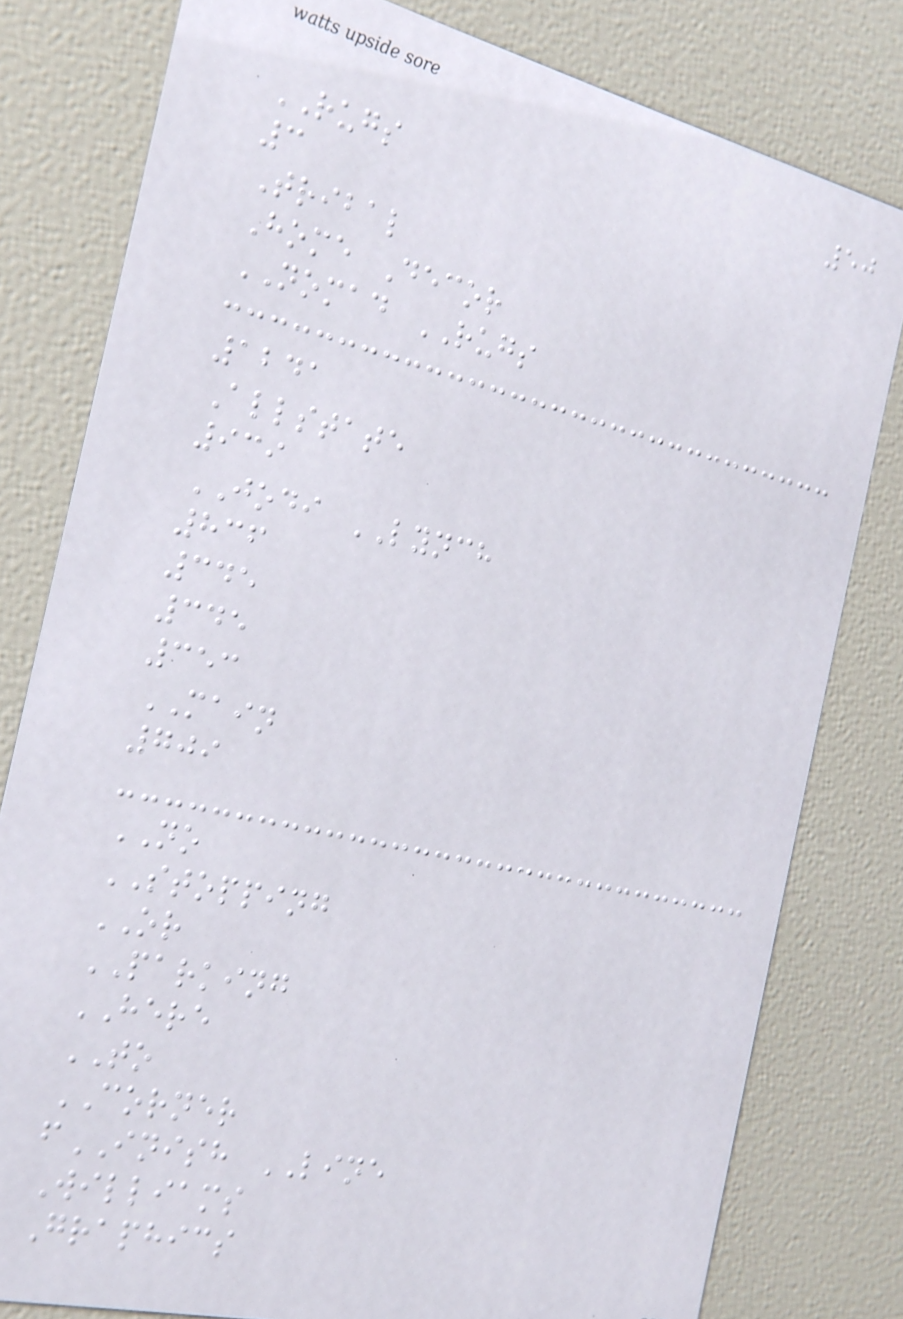50
RUGS
3
Tribal
Home Decor
NOMAD RUGS
1241
Allstate
939
JODI LYNCH
836
345
345
353
MAIN
709
NO
STOPPING
OR
PARKING
HERE
TO
CORNER
fINISH LINE
Williams
Graphics
